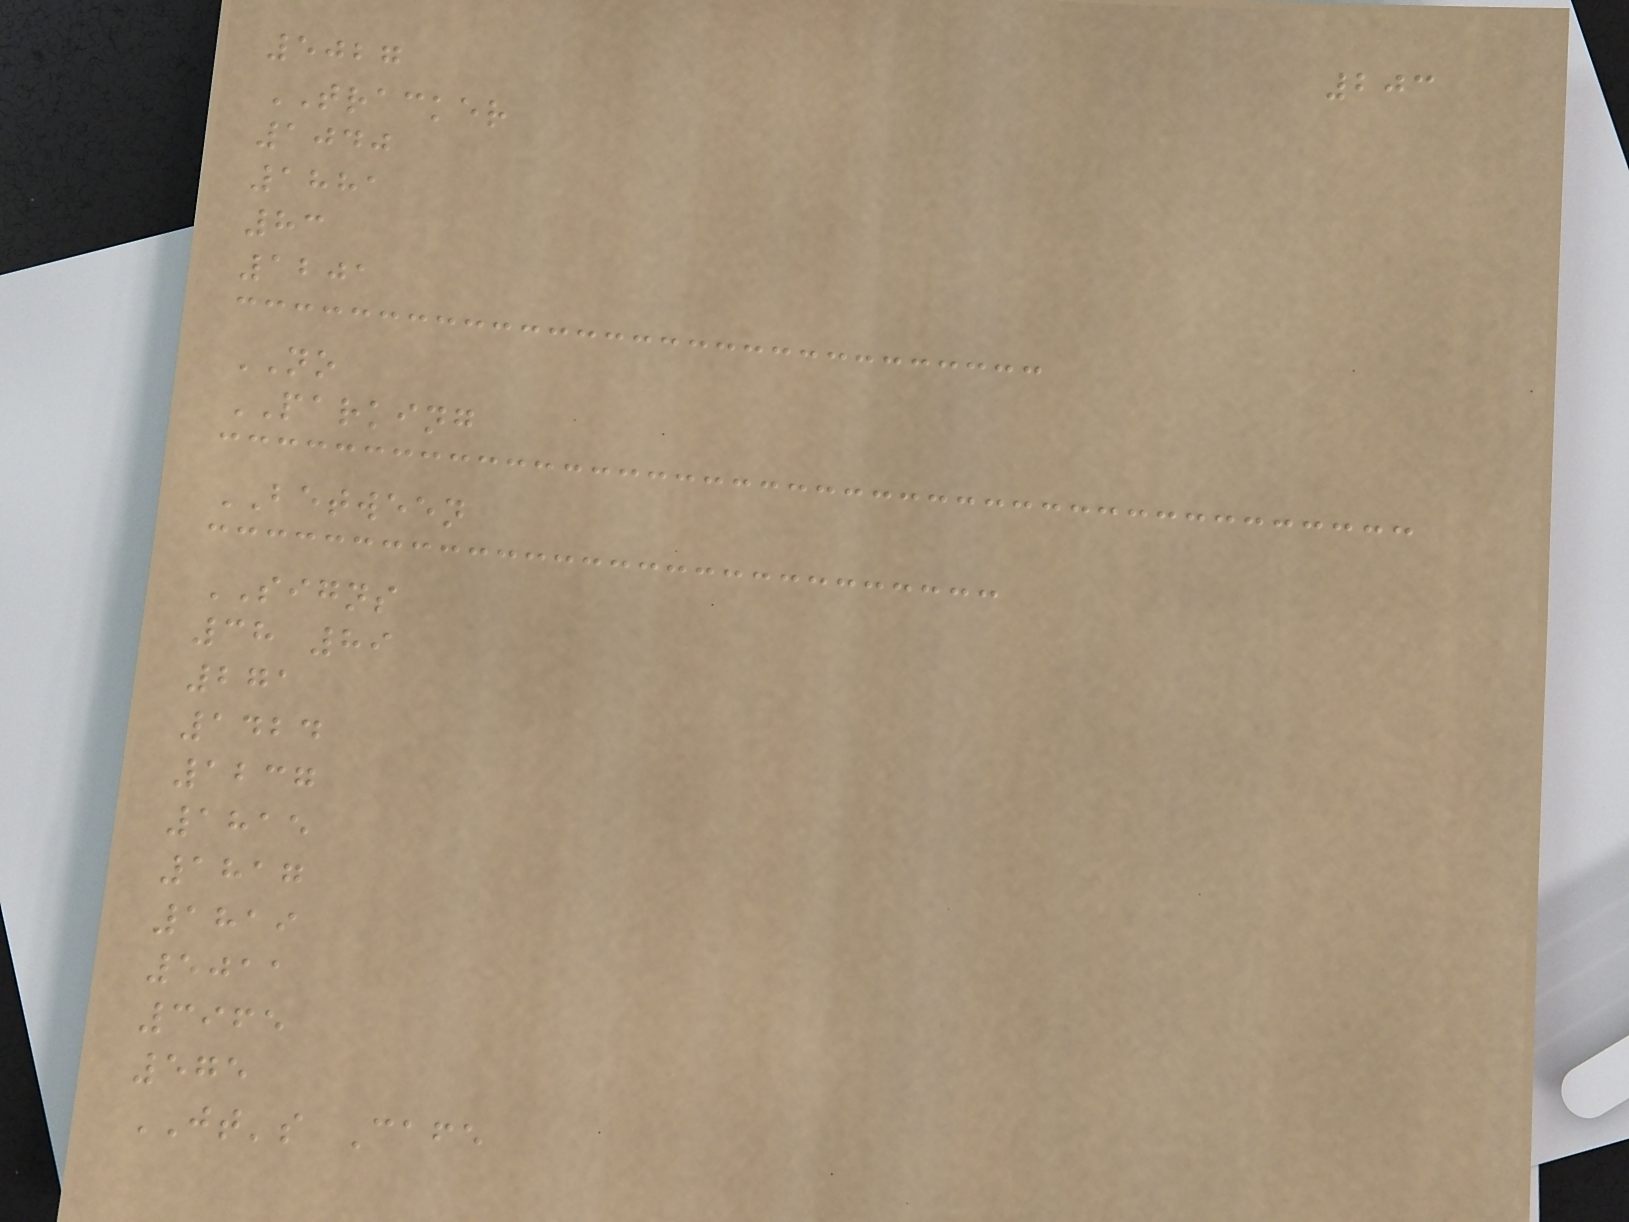203
5027
TRACKER
1040
1881
83
1201
NO
PARKING
BETWEEN
SIGNS
38 89
271
1424
1237
1815
1817
1819
5011
3965
575
JT's Cafe
